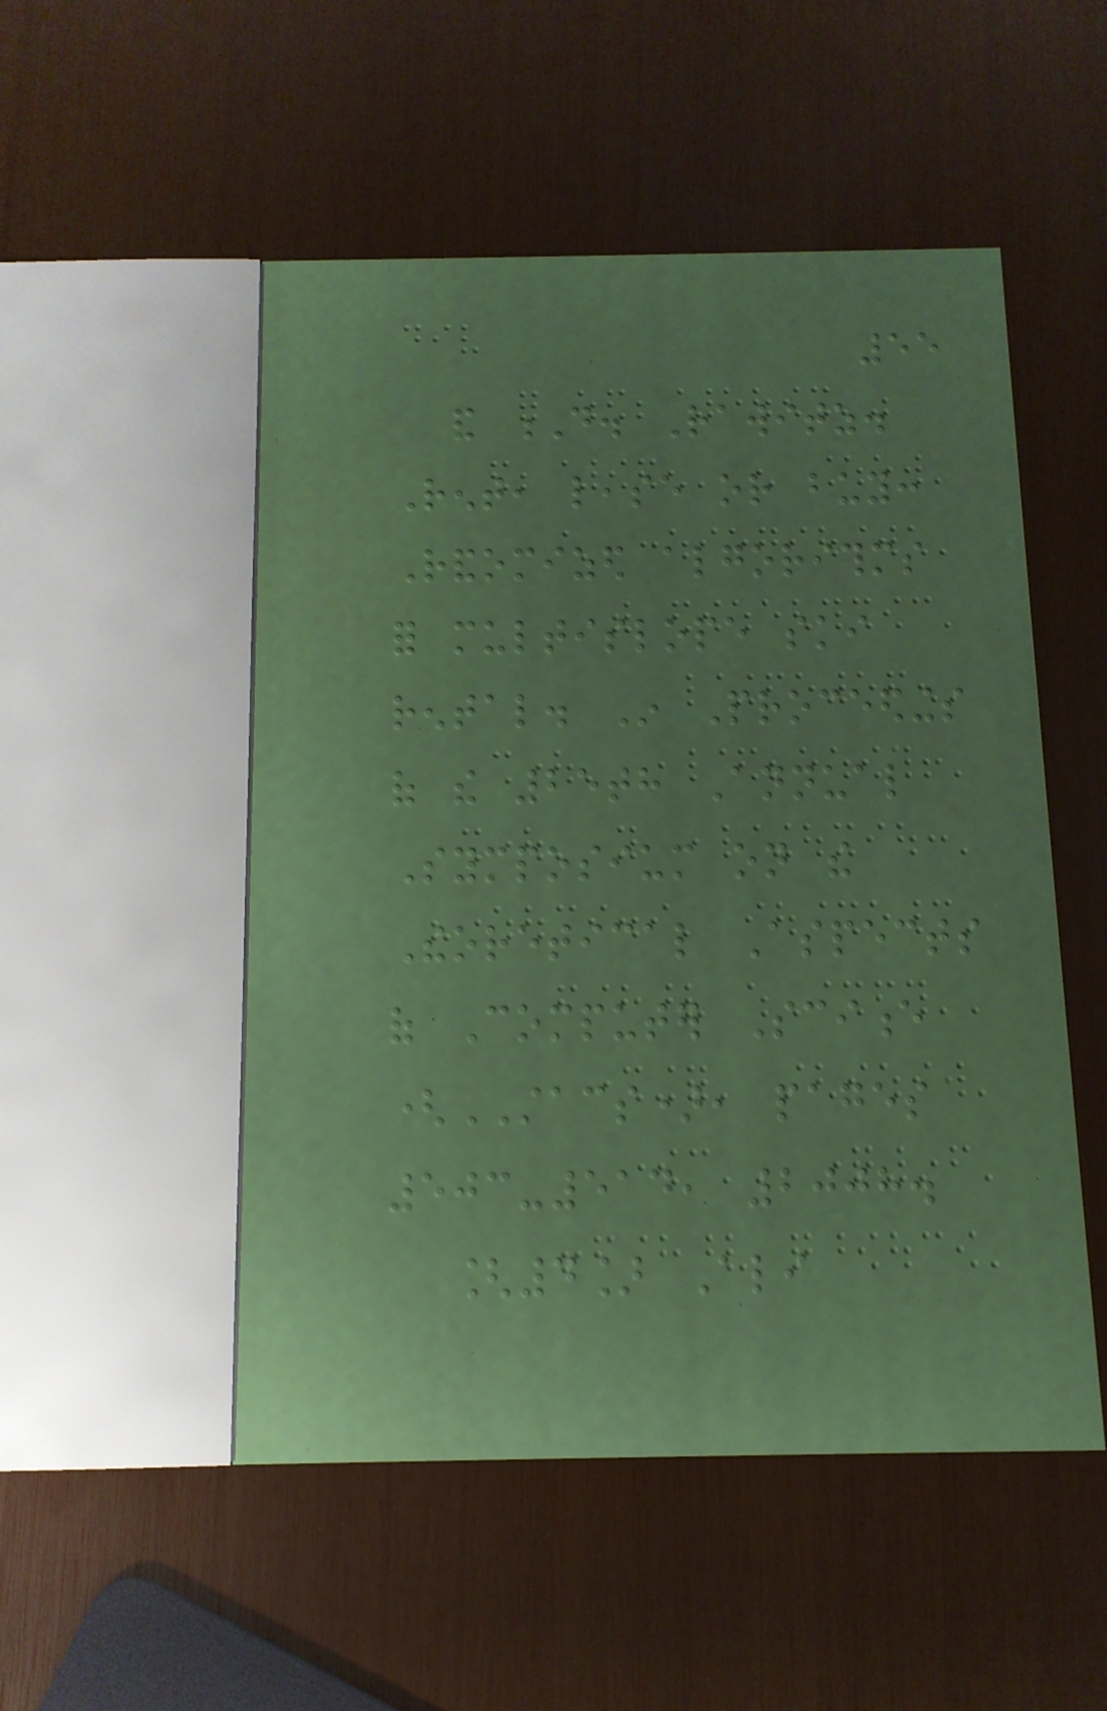55
and D. Rawitz.
Rent, lease or buy:
Randomized algorithms
for multislope ski
rental. In Proceedings
of the 25th Annual
Symposium on the
Theoretical Aspects
of Computer Science
(STACS), pages
503-514, 2008.
[4] Ali
